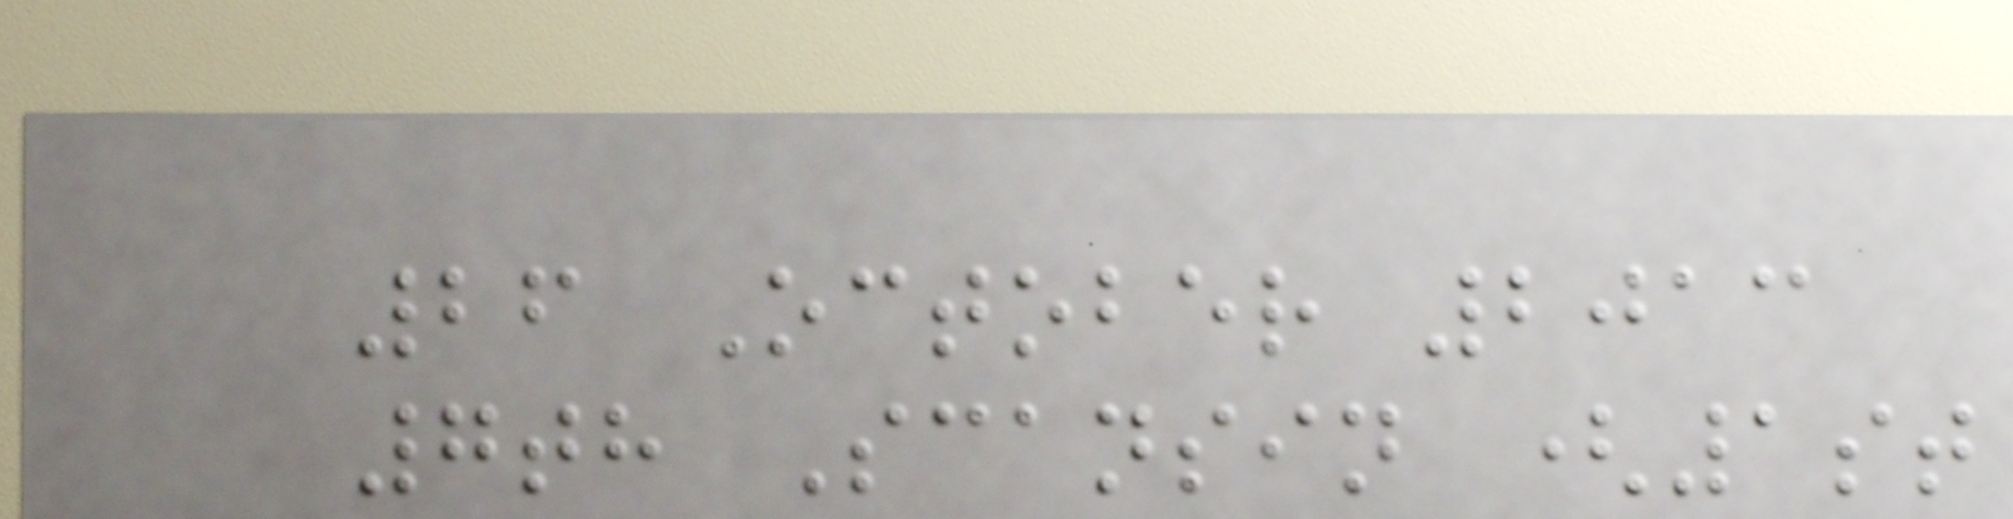26 October 2013
7th Scansin (1st
